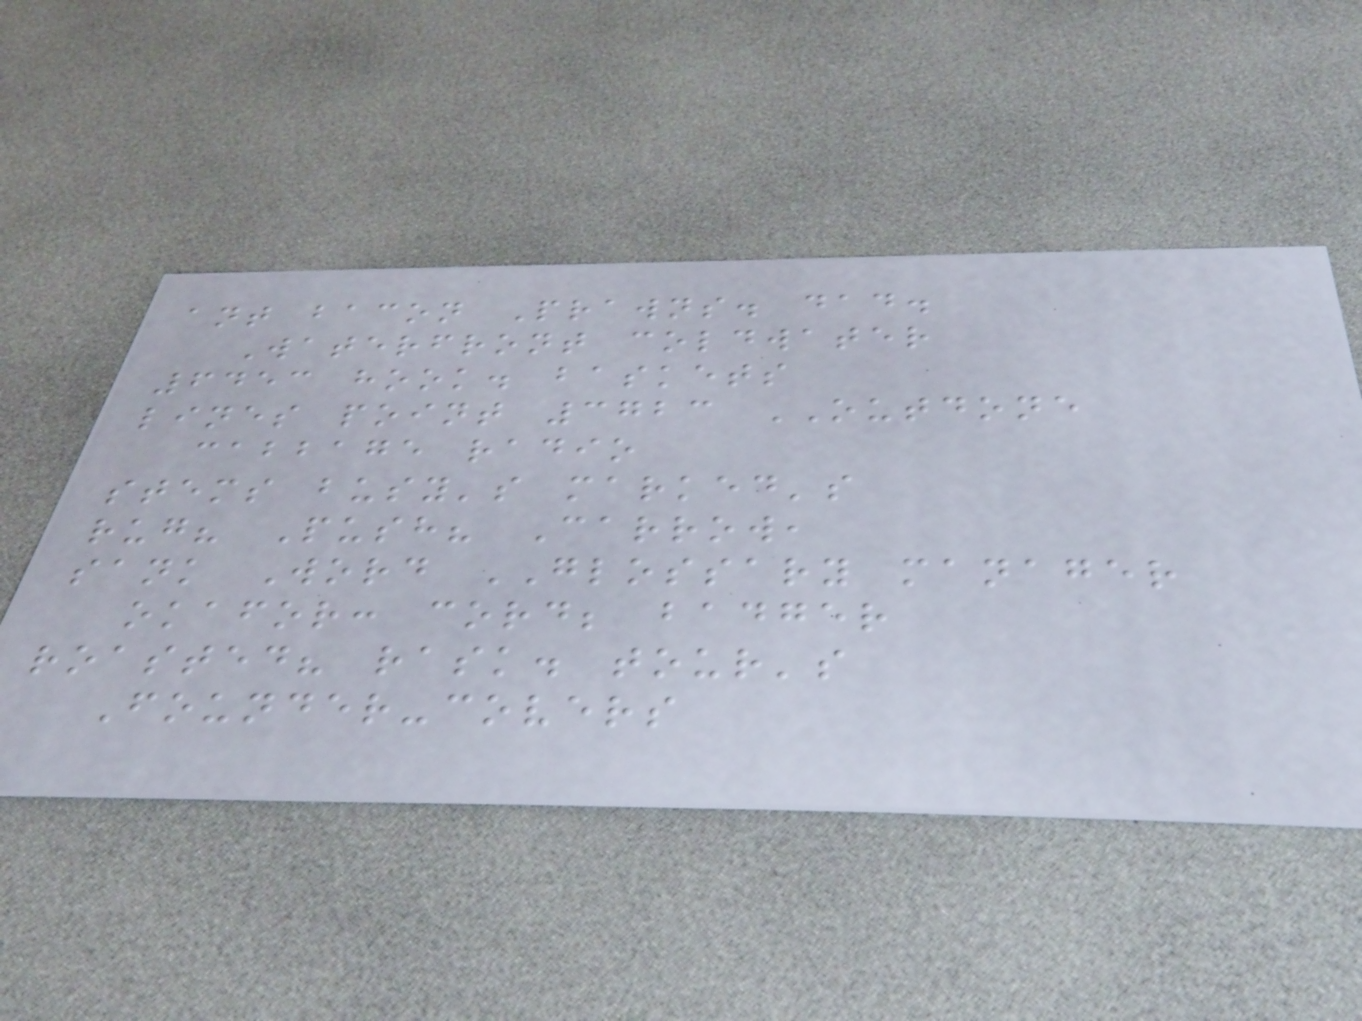ant bacon Prawns. dad.
Waterfront coldwater
6453 hook. baskets
lines point 3723 OUTDONE
cabbage radio
stems busy's marked's
rug? Push? Carrow,
sank Word GLOSSARY manager
okafor: cord; badger
roasted? rask. tour's
Founder-covers
